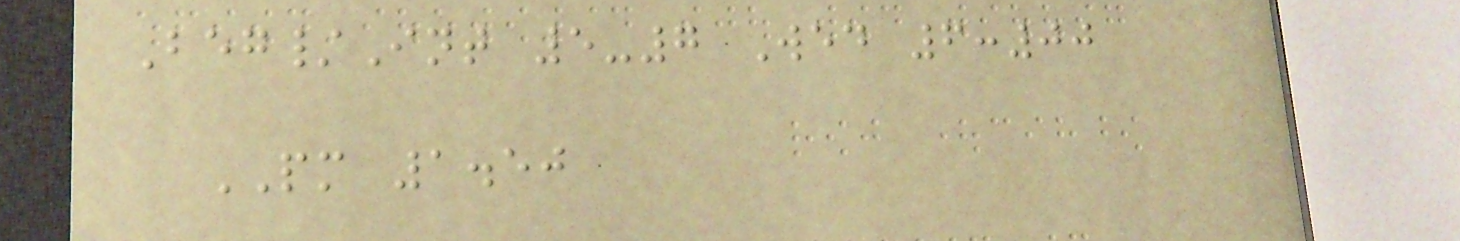Beg/Int 5-7 Wed 6:00
PM 1.50
